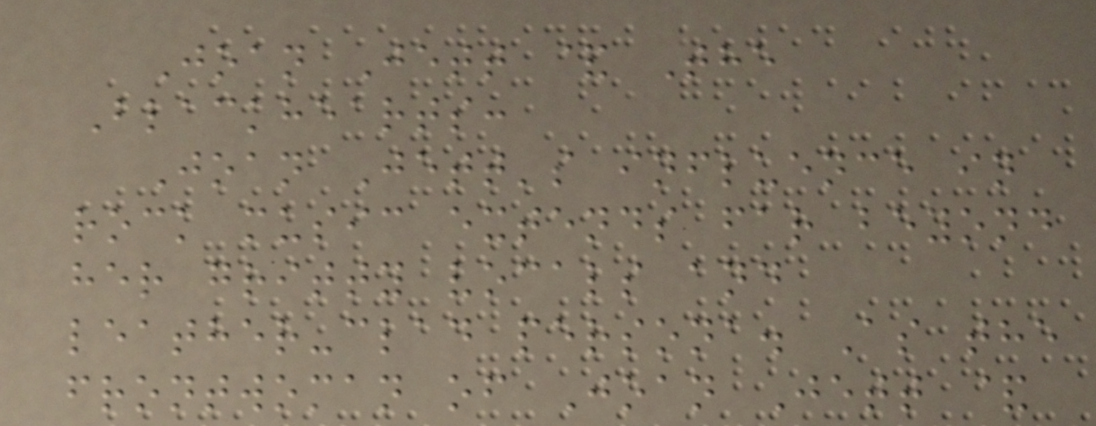Joan Jett & The
Blackhearts:
Joan Jett's influence in
rock music extends far beyond
her gritty vocals and
leather-clad persona. As the
frontwoman of Joan Jett &
